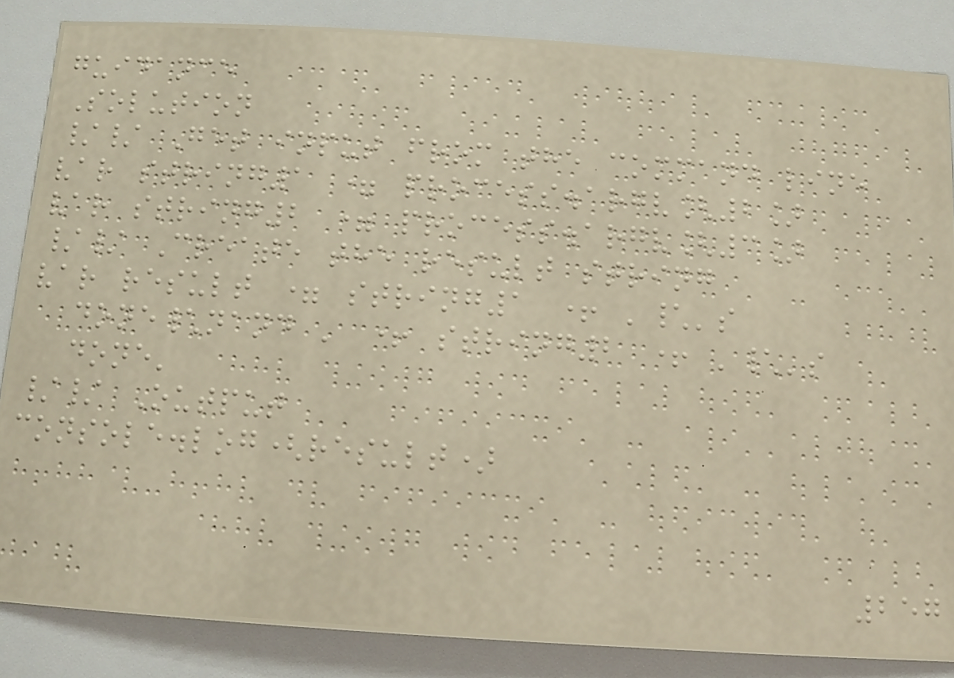guidance
Solution
// Get input from the command line
var string1 = process.argv[2]
var string2 = process.argv[3]
// Create the result string
var result = string1 + '\'s
done\nand ' + string2 + '\'s
done'
// Output
console.log(result)
257
